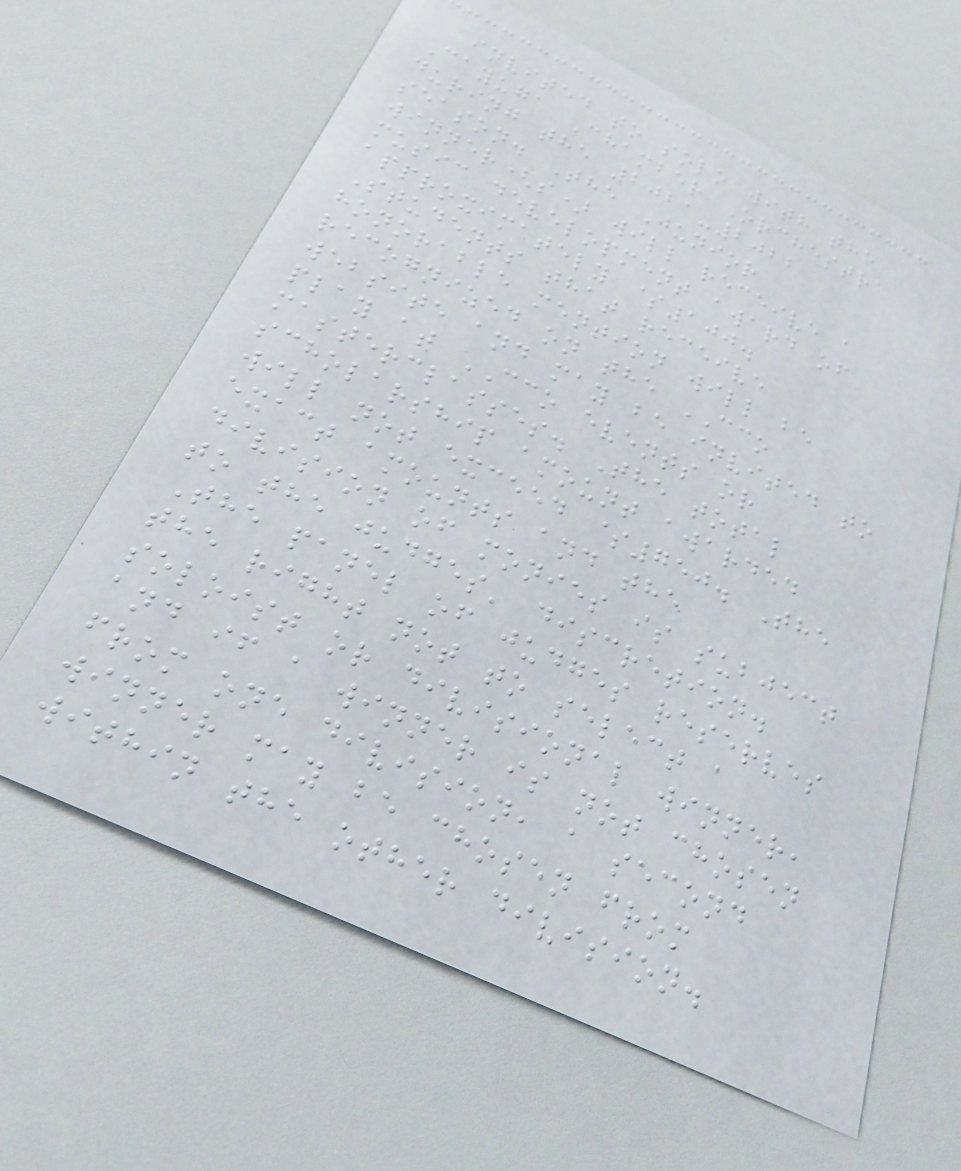invited to solo with the
Cayuga Chamber Orchestra
during the 2021-2022
season. The Junior
winner(s) will receive a
music development award of
approximately $100.
Students that receive
honorable mention will be
recognized on the CCO
website and may be invited to
play at CCO events or
masterclasses. The total
scholarship amount awarded
will not exceed $750. The
exact amounts and the
division of monies is subject
to the judges' discretion.
The panel of judges reserves
the right not to select a
soloist or divisional winner,
and if a winner is not chosen
from one division, a second
winner may be chosen from
within the other division.
